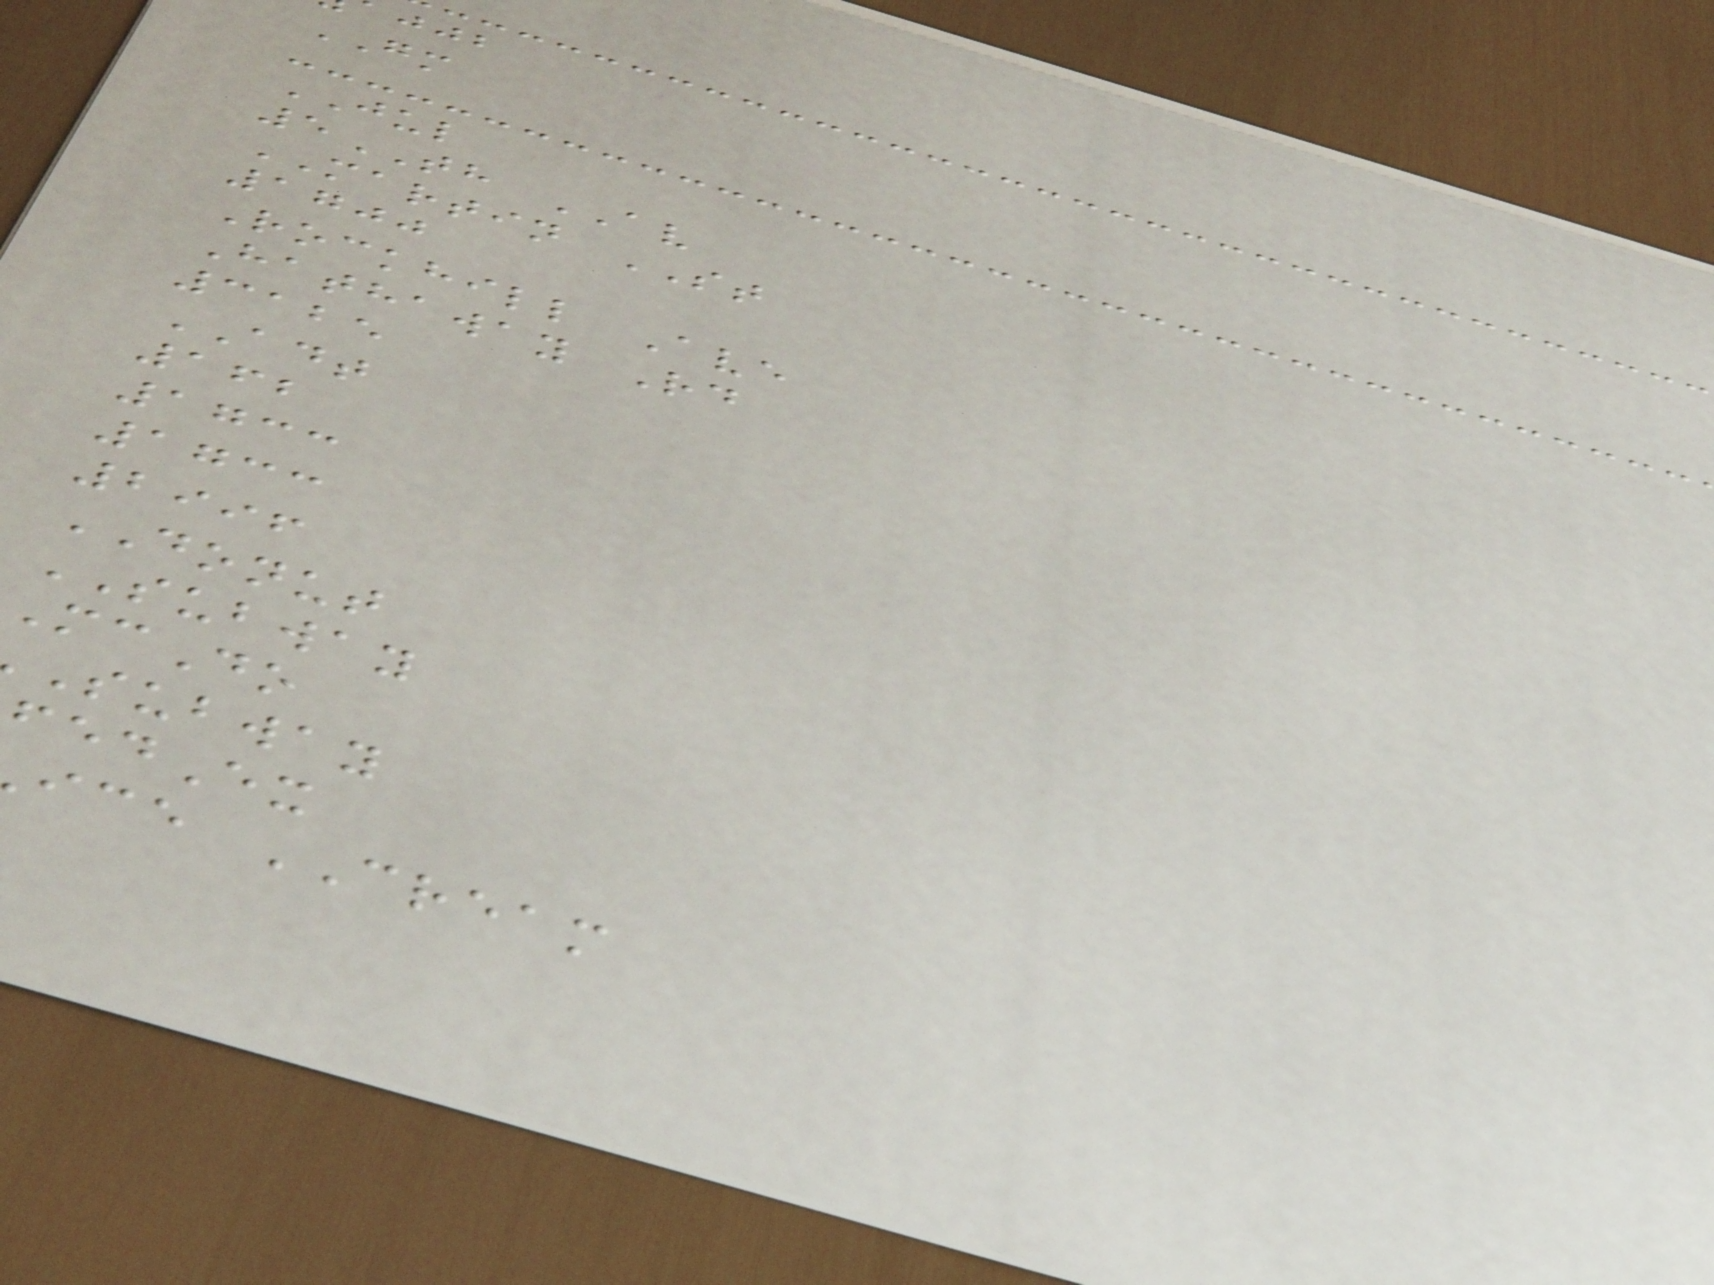GM
JUL
5TH AV
MARTIN ST
1700
Rockhill Ave
Hathaway Rd
3125
ADT
162
1733
1733
2996
DONUT
SUBWAY
McDo
subway
edEx
ice CREAM
